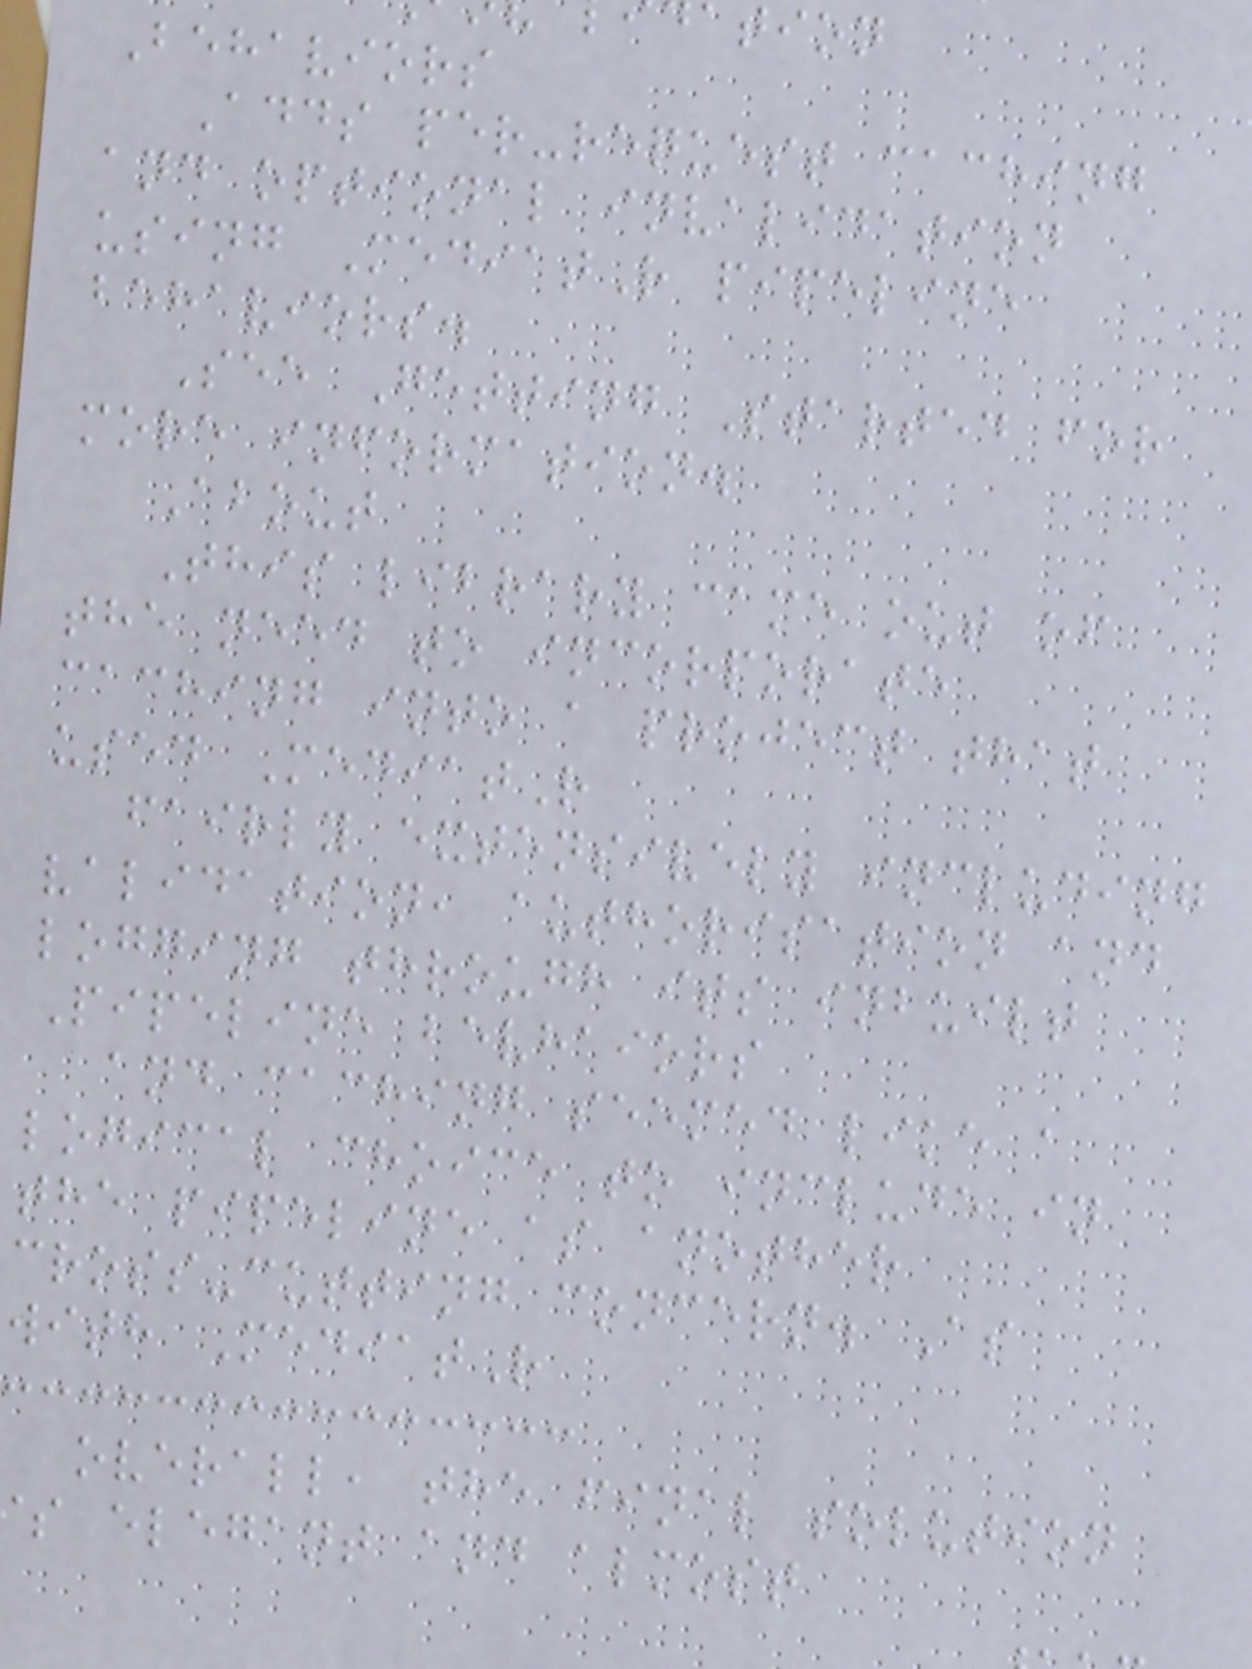ation
Behaviors
Adds per-request caching
and optional invalidation
using MediatR pipeline
behaviors.
See Getting Started for
more information.
About
This library came out of
the need to incorporate
caching into a project that
used MediatR
fairly extensively including
validation, authorisation and
logging through its inbuilt
Pipeline bevhaiors
and caching seemed like a
logical choice to include in
the pipeline as another
cross-cutting concern. As
with MediatR
overall, the final solution
s elegant and almost
